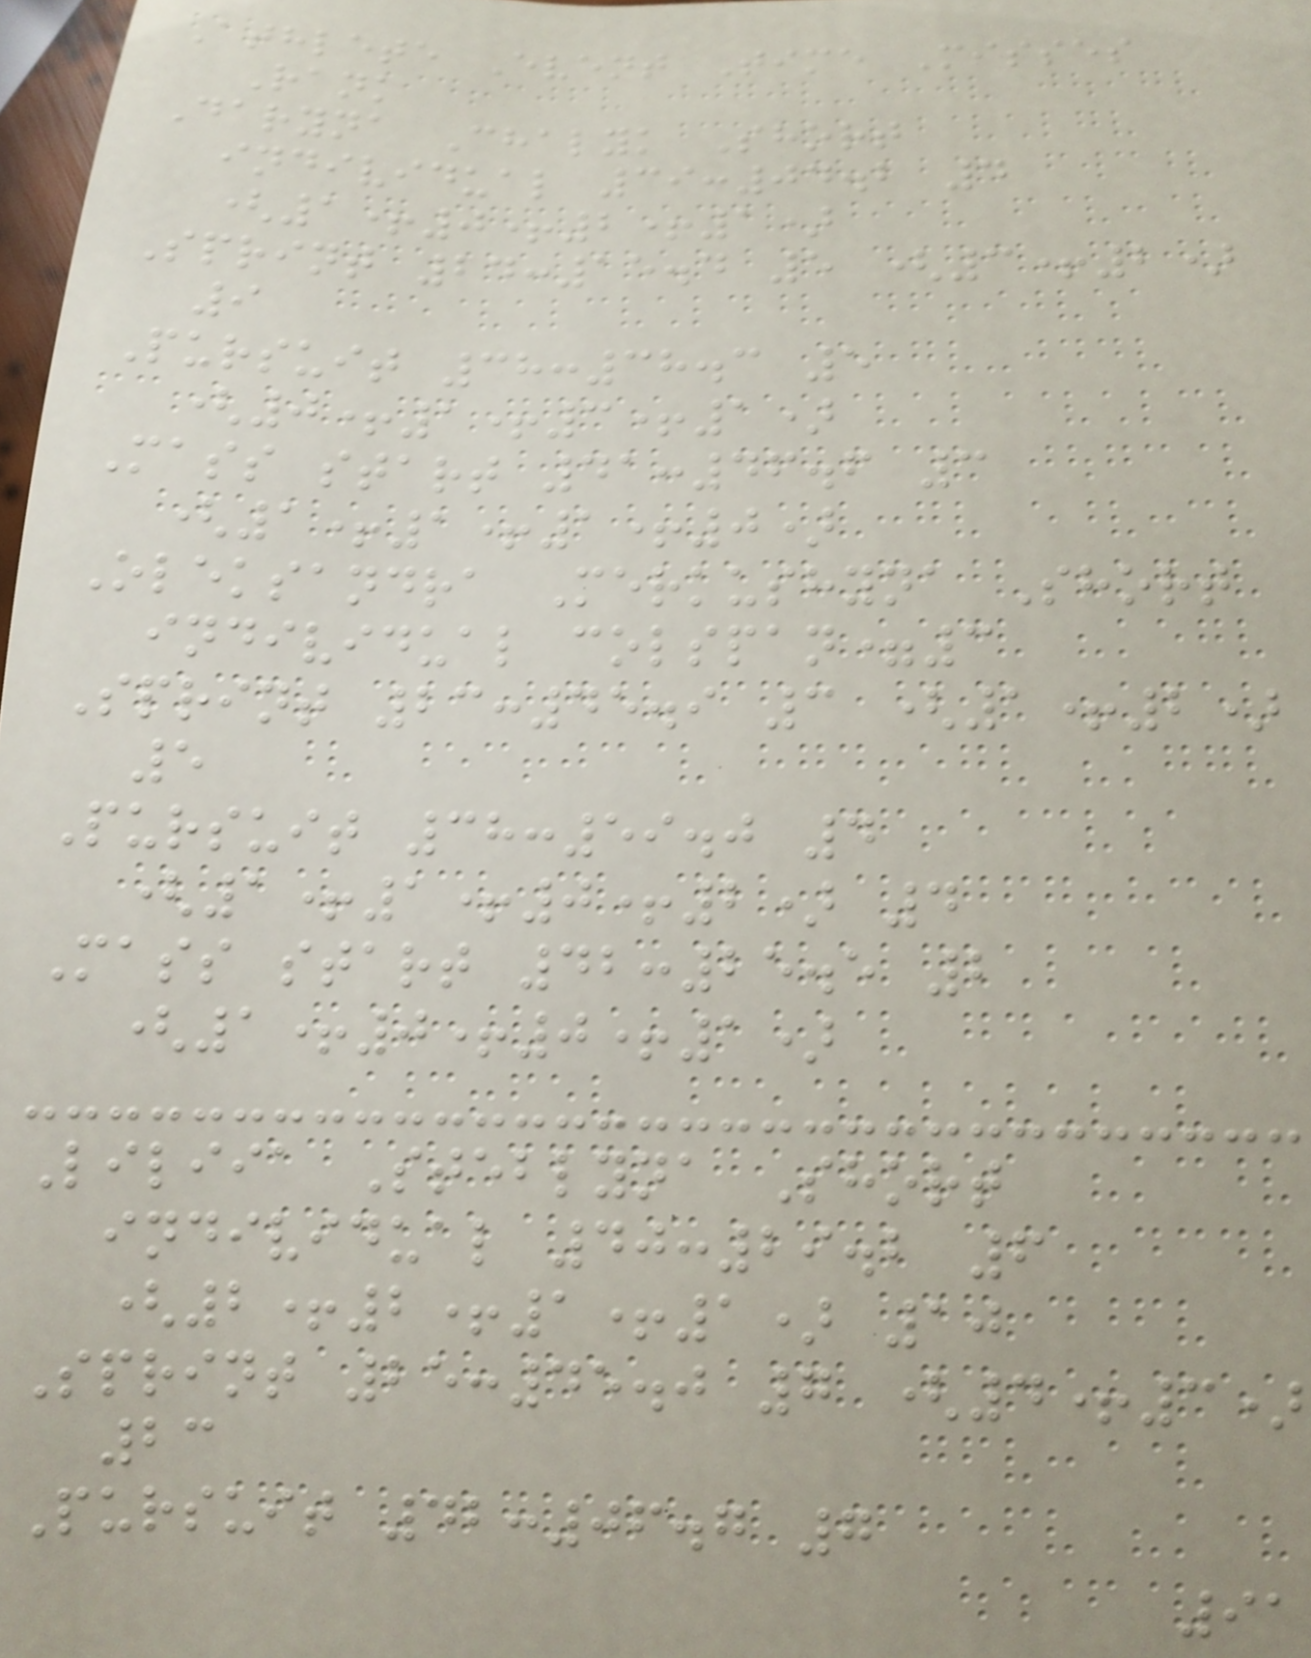Athlete Event Time Misses
Rank
Daryna Chalyk Short
individual 39:04.2 4
(1+0+2+1)
Sprint 24:15.4 5 (3+2)
9
Pursuit 38:38.3 5
(0+1+3+1)
Mass start 41:46.6 3
(1+1+1+0)
Oleksandra Merkushyna Short
individual colspan=3
Sprint 23:45.9 3 (1+2)
5
Pursuit 38:59.0 4
(1+1+0+2) 4
Mass start 42:25.5 2
(1+0+0+1)
Liliia Steblyna Short
individual 40:29.2 6
(2+2+1+1) 10
Sprint 25:45.0 7 (4+3)
23
Pursuit 42:06.7 7
91
